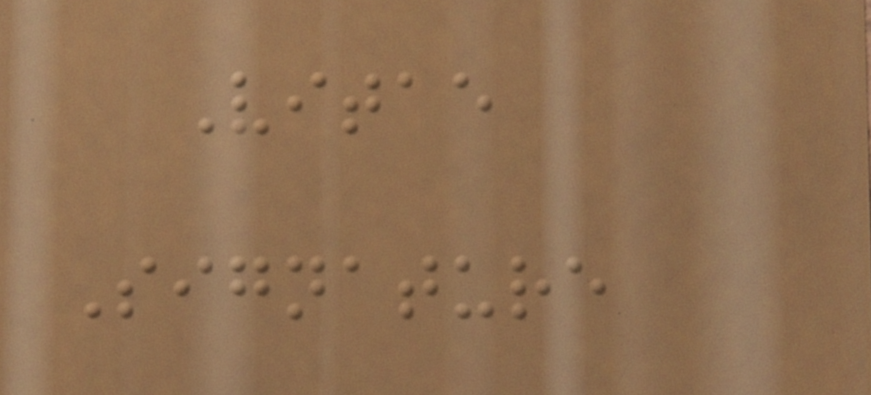Vitae
Signature
